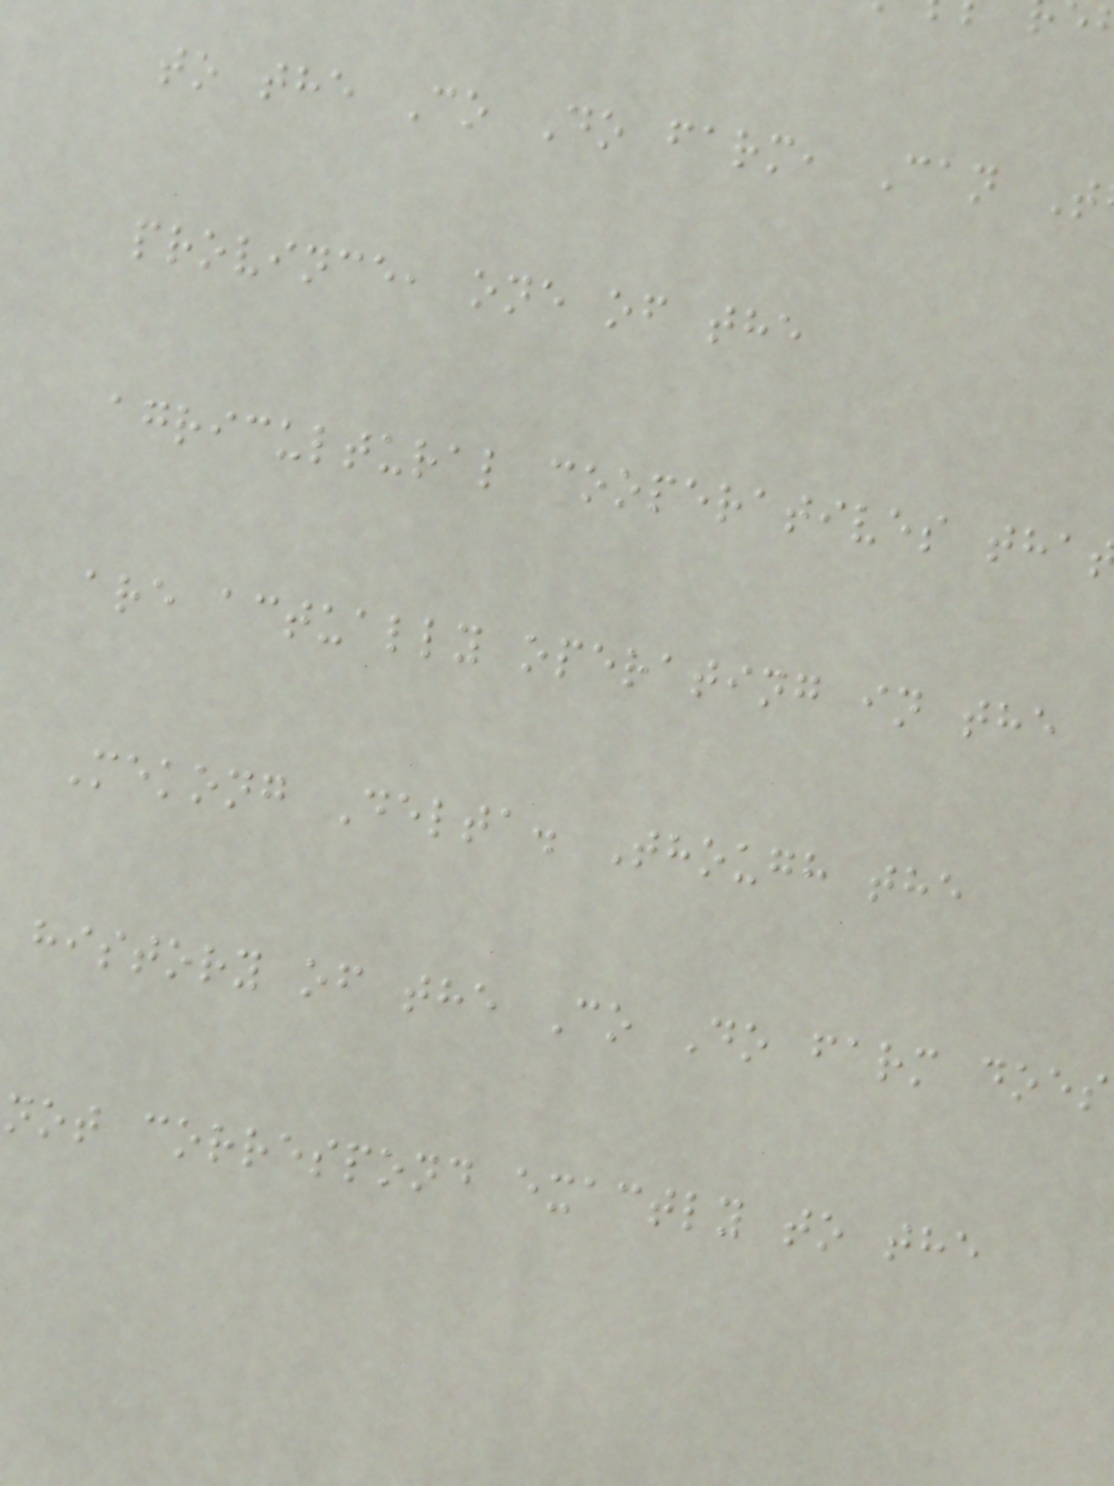to the Co Do farm, Can T
province, one of the
agricultural cooperatives tha
are actually operating in the
Mekong Delta. Though the
history of the Co Do farm does
not correspond exactly to the
